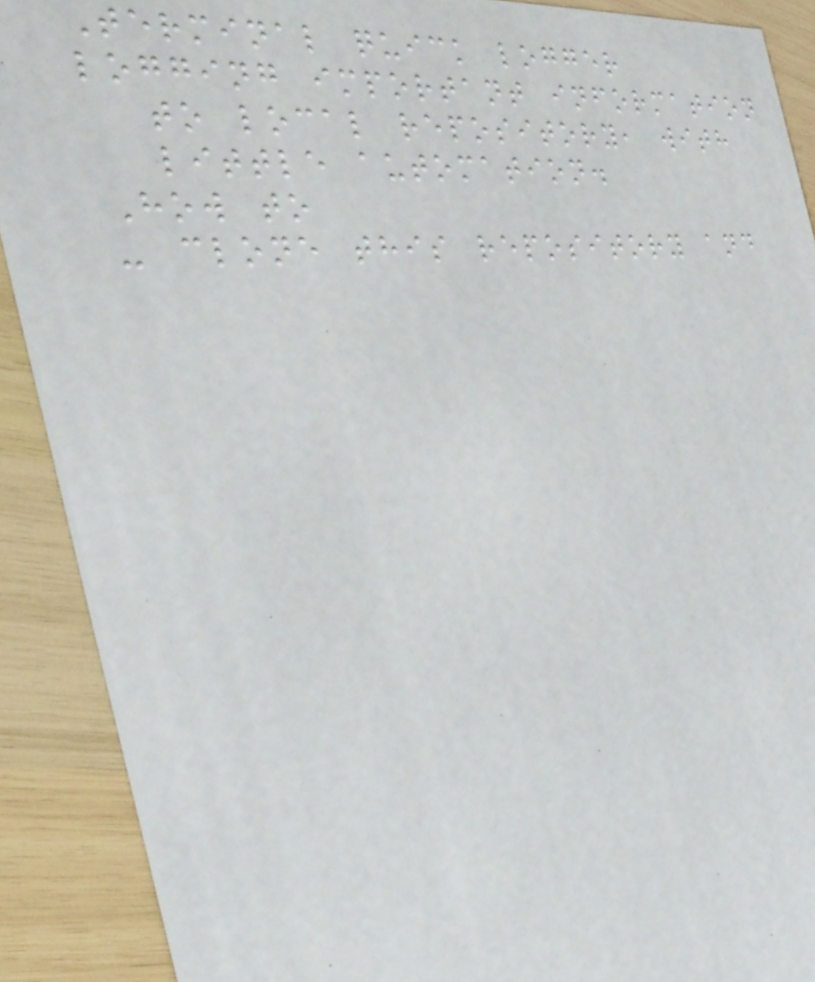Terminal quick logger
logging important information
to local repository, with
little automation.
How to
- clone this repository and
